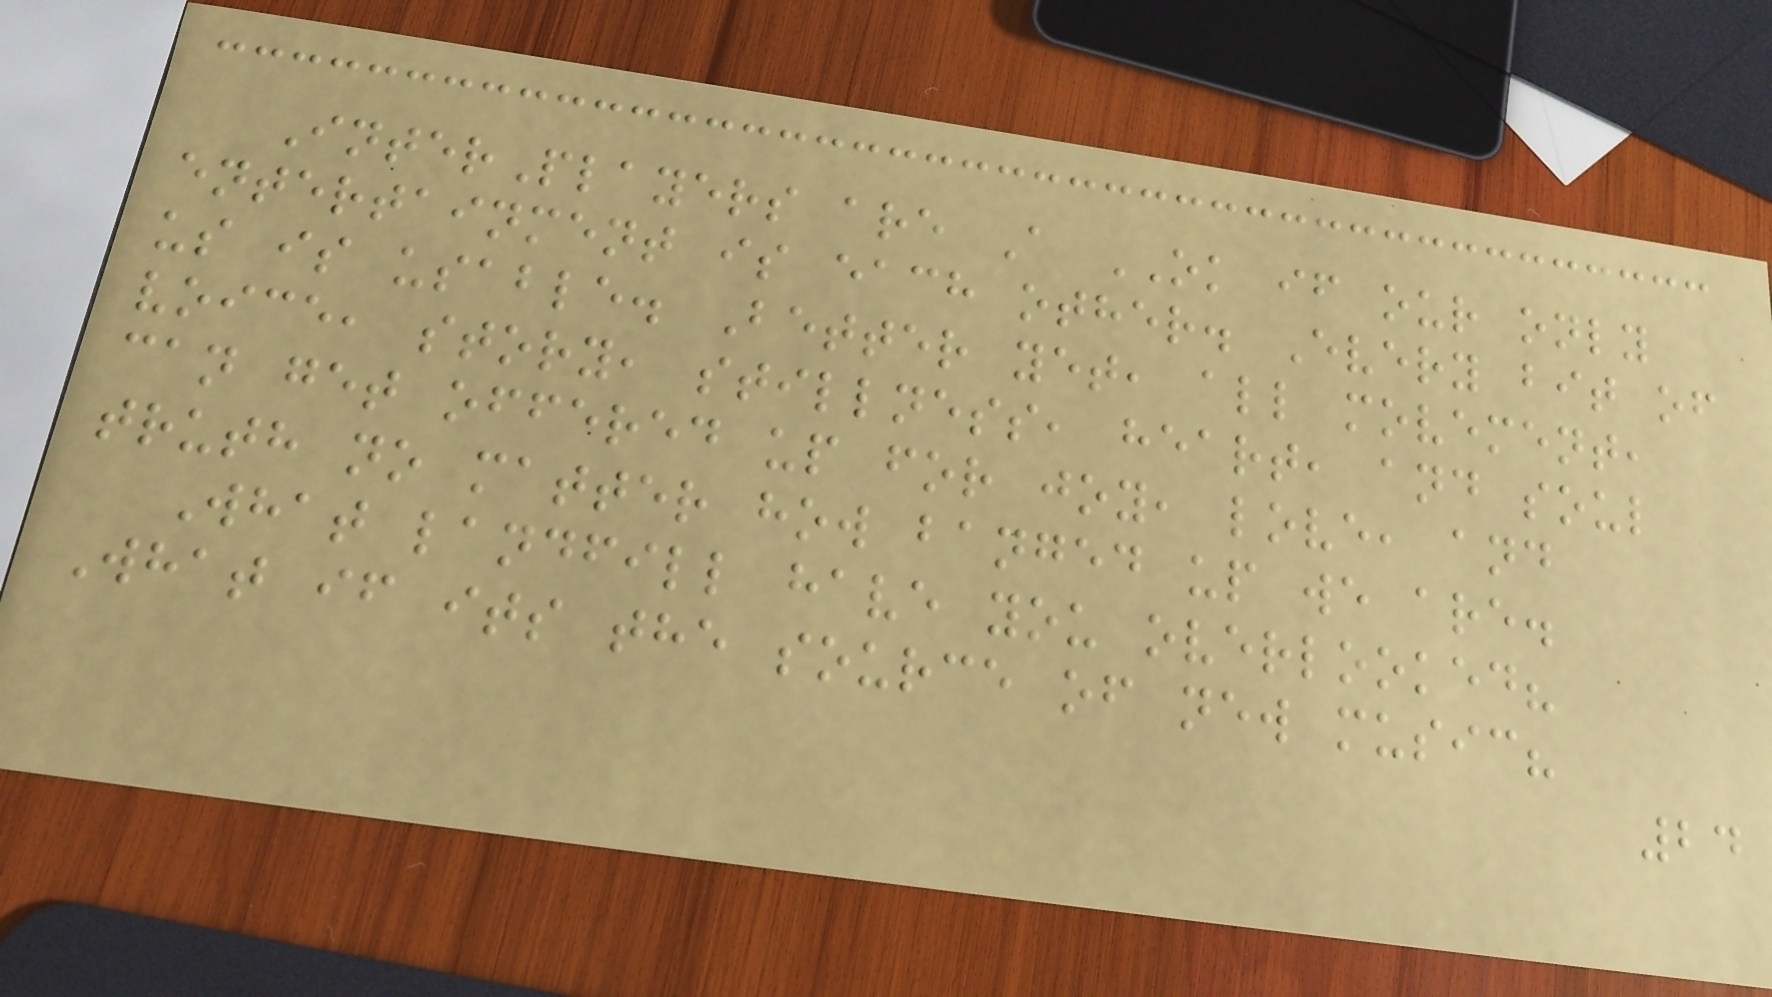InterPlayers are A OK if our only
entertainment is each other. Every bit of
us is usable. Better yet, all movement,
voice, story, stillness, heart, and soul
can get offered up for joy, love, and
truth no matter how banged up we are.
What landfill have you overlooked?
What if its the source of new music?
24
